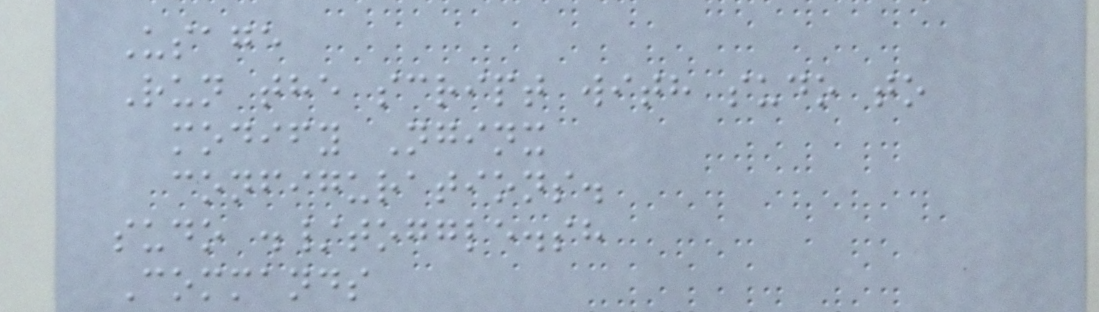Usage
Run the script with sudo to
modify Nginx
configurations.
sudo ./toggle.sh
Commands
